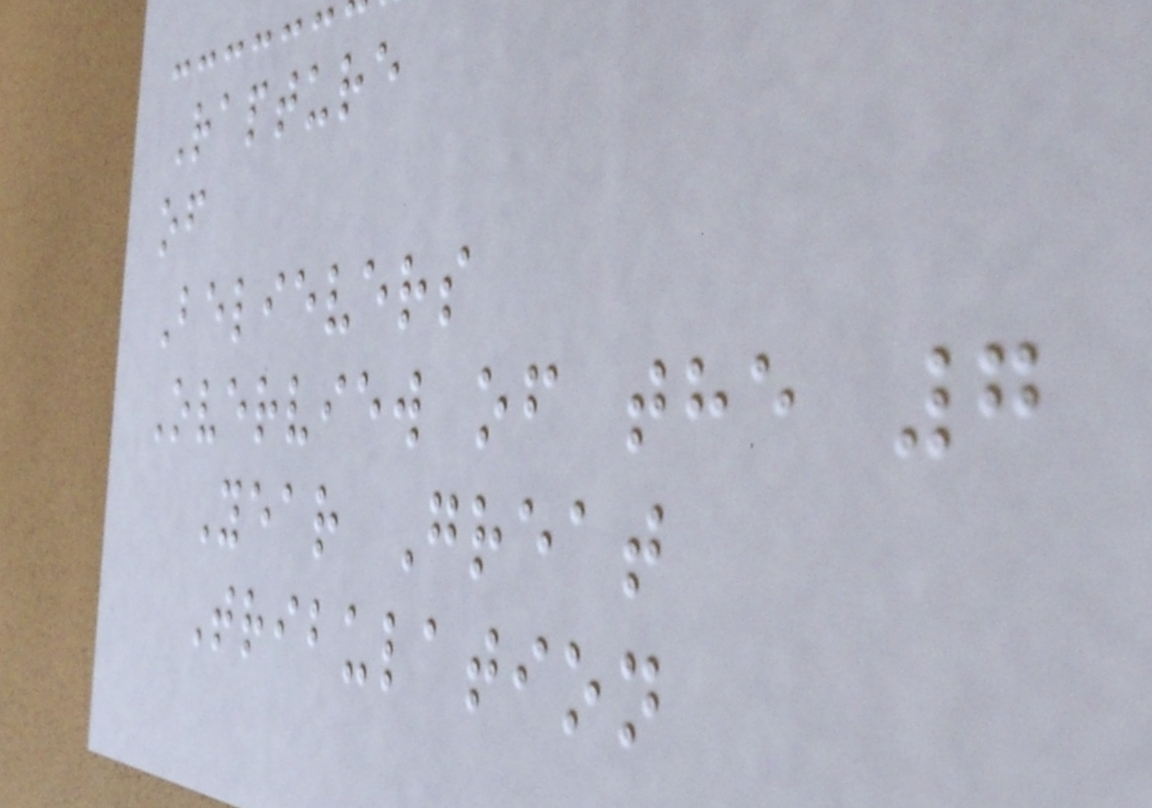Rapture
of
Believers
Overview of the 7
Year Great
Tribulation
